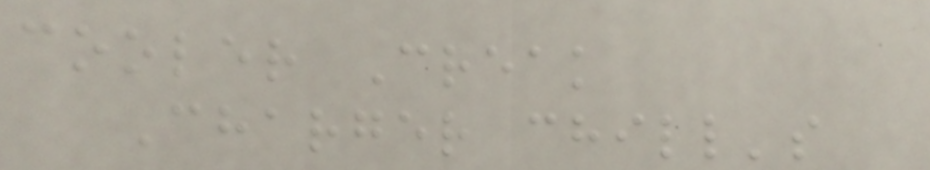cooler Creak
Charger chill's
